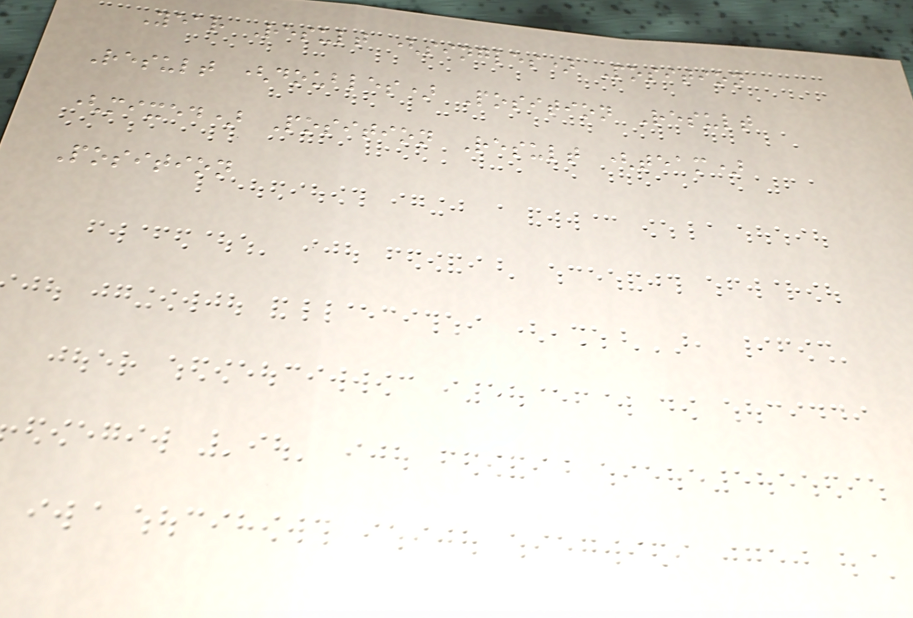Year Result (singles) Position
Result (doubles) Position Result
(mixed) Position Result (team)
Position
